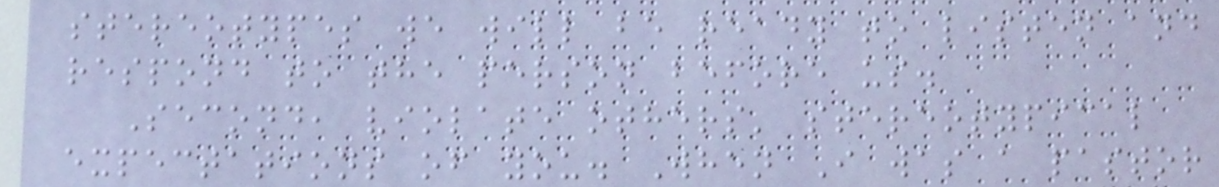stereotypes we will be ready to listen and
respond to the person before us.
Second, violate others' stereotypical
expectations of you. When I was a pastor
